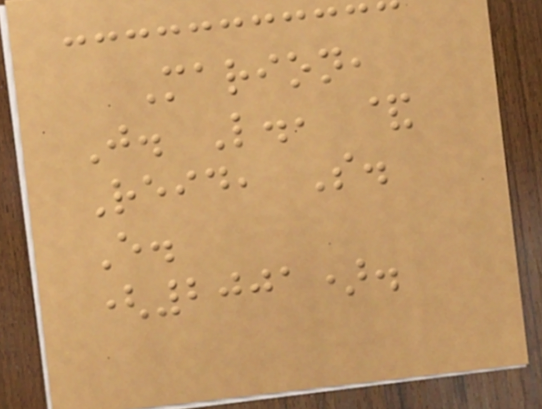Marion,
J. L., &
Reid, S.
E.
(2001).
